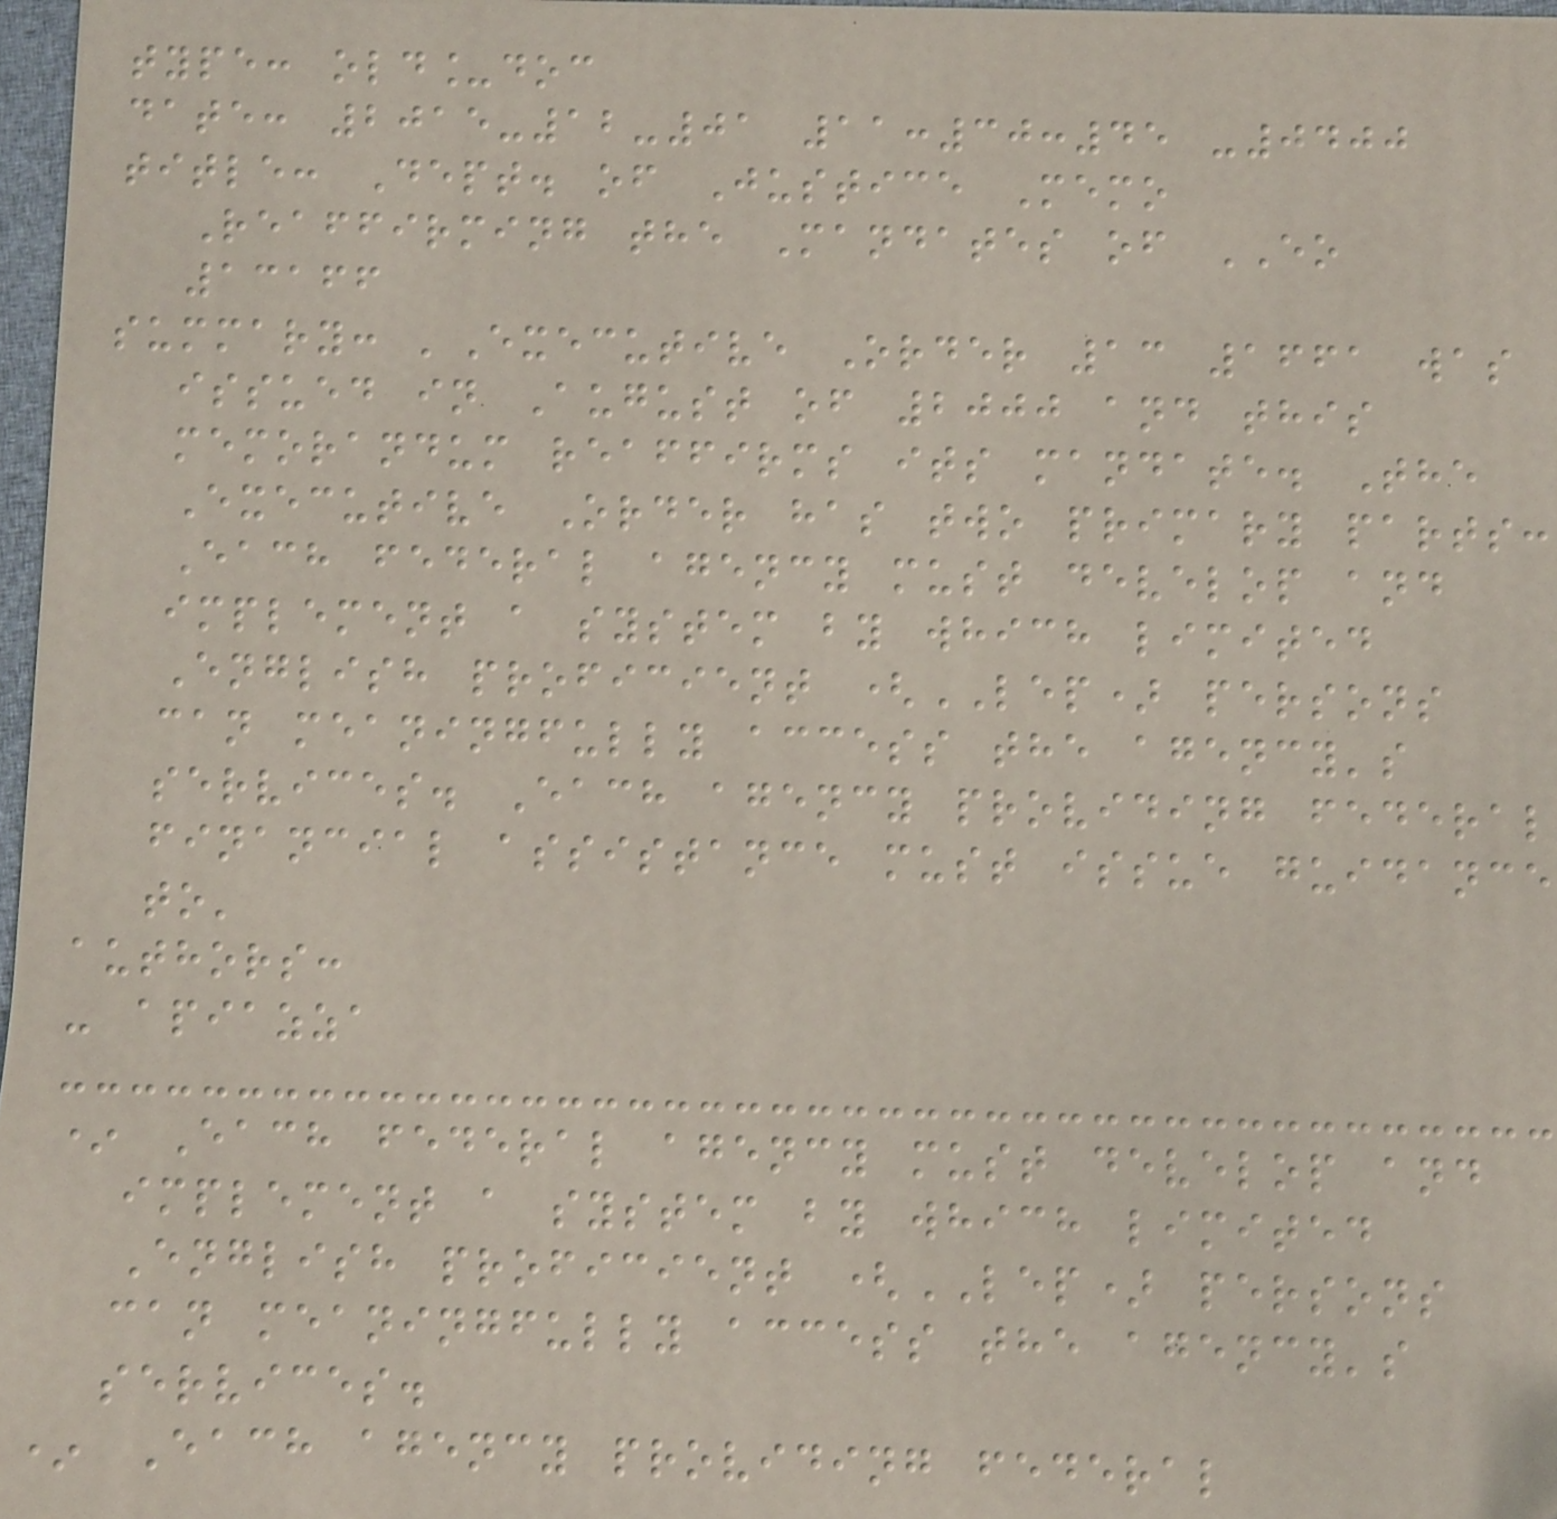type: old_doc
date: 2015-12-01 11:30:45 -0400
title: Dept. of Justice Memo
Reaffirming the Mandates of EO
13166
summary: 'Executive Order 13 1661 was
issued in August of 2000 and this
memorandum reaffirms its mandate. The
Executive Order has two primary parts:
Each federal agency must develop and
implement a system by which limited
English proficient (LEP) persons
can meaningfully access the agency's
services. Each agency providing federal
financial assistance must issue guidance
to'
authors:
- apiazza
* Each federal agency must develop and
implement a system by which limited
English proficient (LEP) persons
can meaningfully access the agency's
services.
* Each agency providing federal
